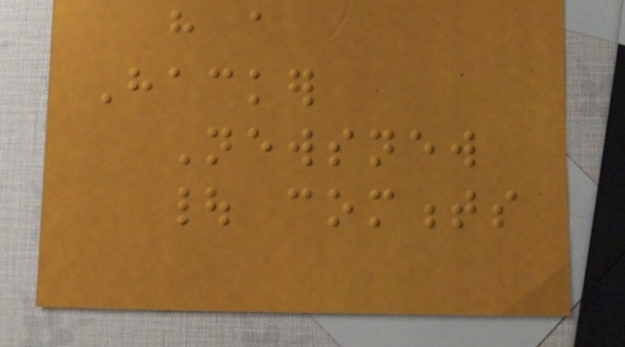have a
Hacker
Newsnew
| comments
